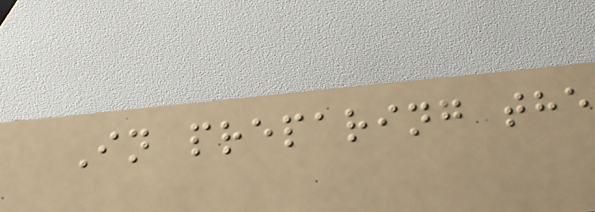In preparing the
